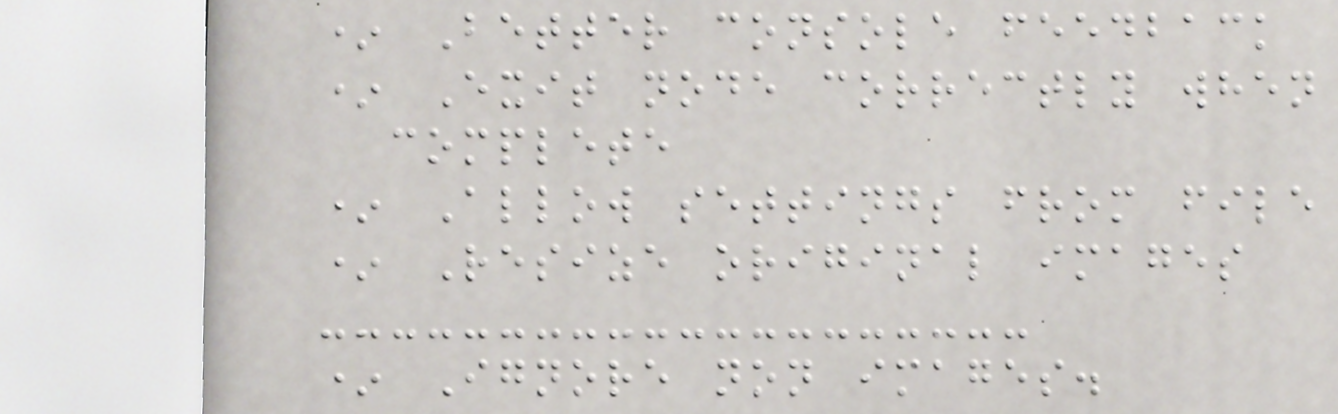* Better console feedback
* Exit node correctly when
complete
* Allow settings from file
* Resize original images
* Ignore non images.
